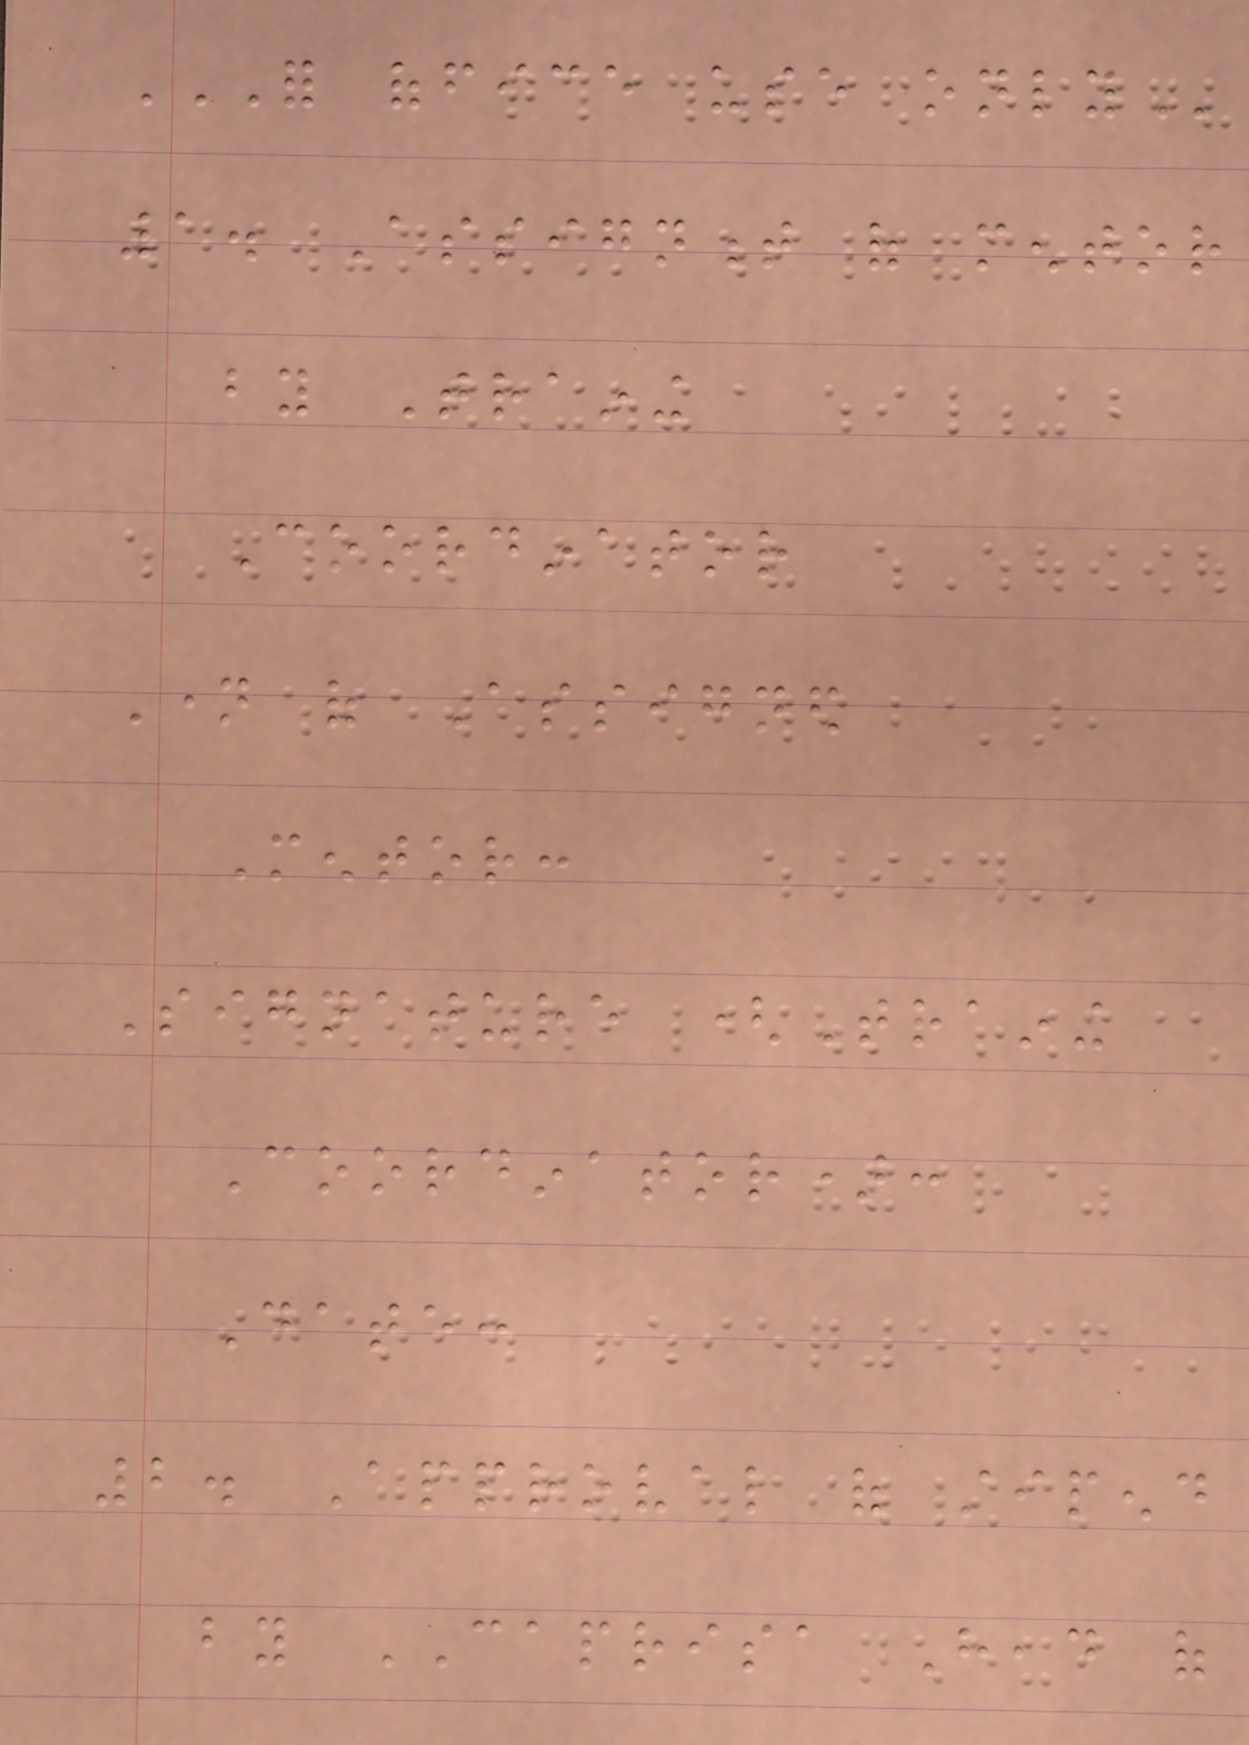FOR OFFICE USE ONLY
1. Assignment of mentor
by Training
Coordinator
Name of Assigned
Mentor:
Signature (Training
Coordinator):
Date:
2. Approval of stipend
by CAPRISA Head of
